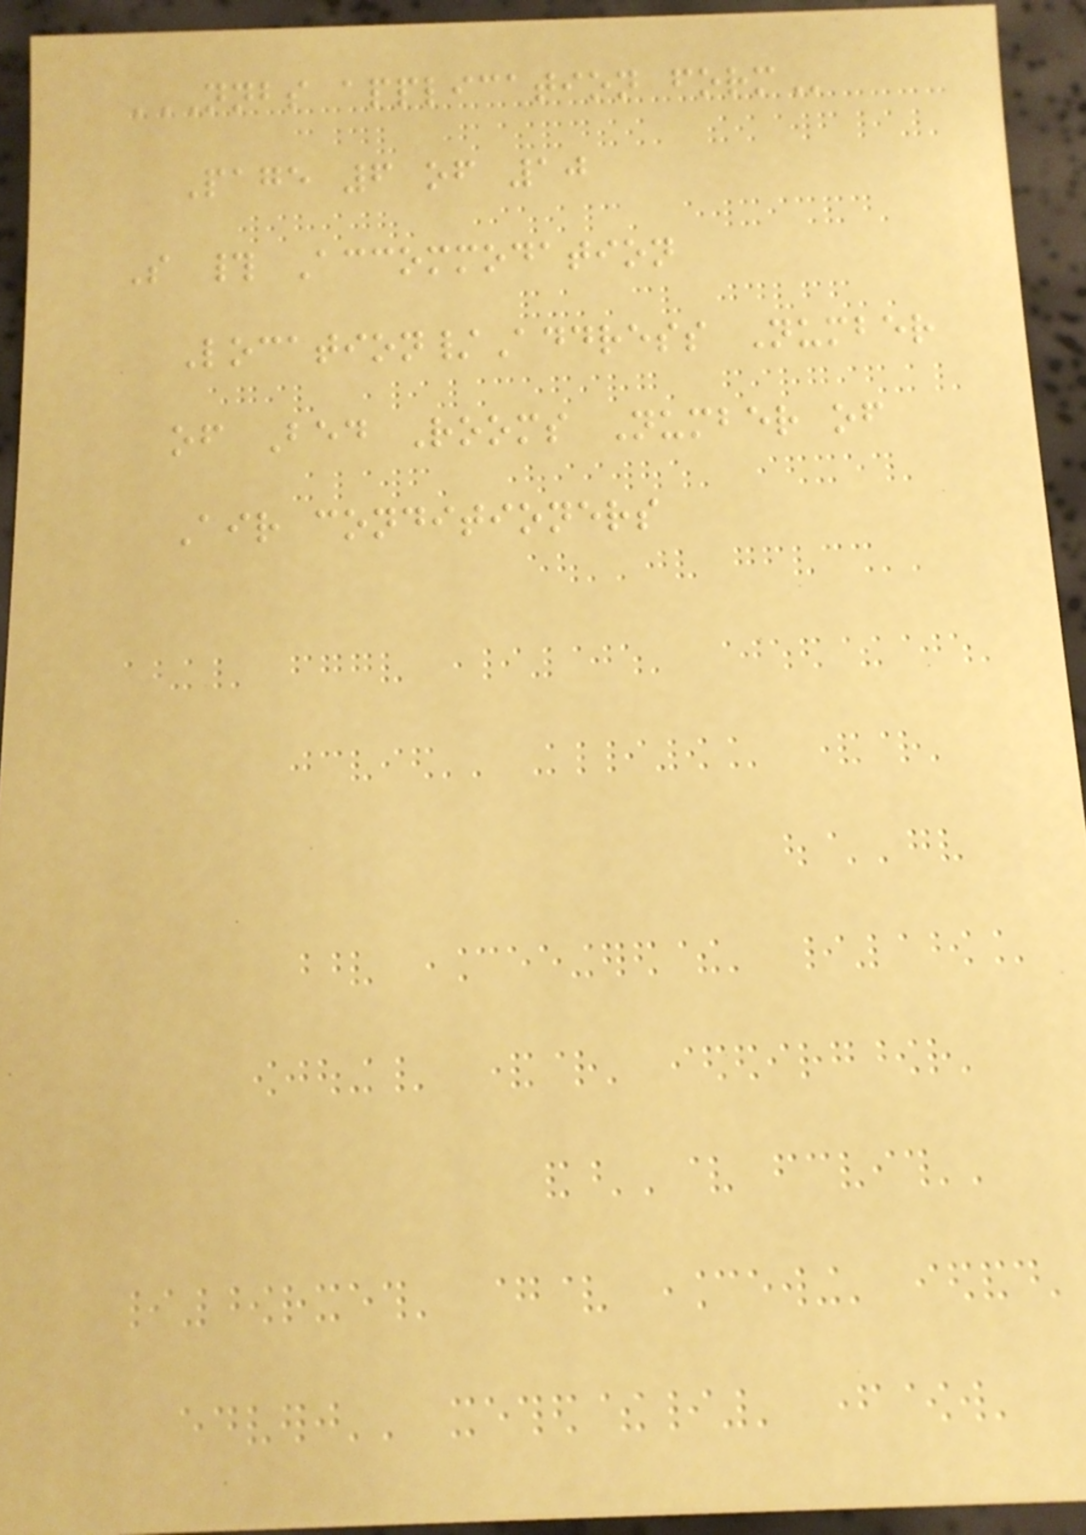NNBS APPLICATION FORM
Page 6 of 10
S # Accommodation
Location/Address Number
of Bed Rooms Number of
Air conditioners
